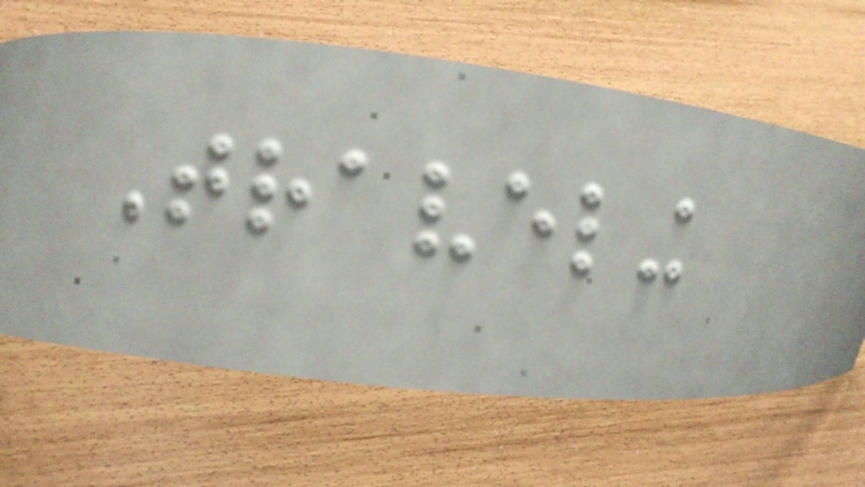Traveling
